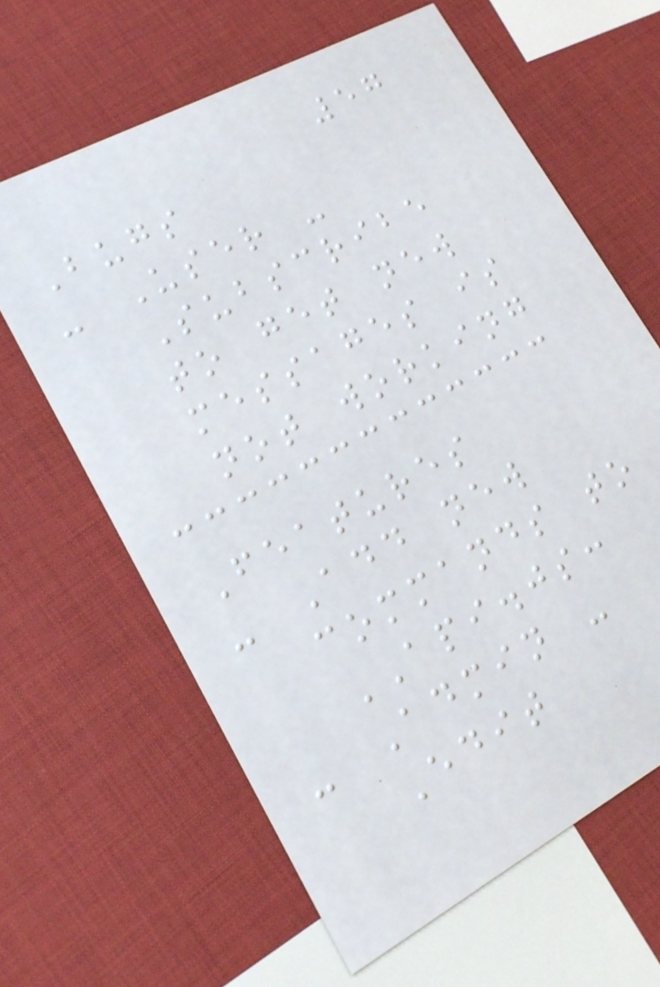57
Bugs
- User -
Subscribe
to get new
messages is
not working
Features
- Add new
commands to
API.js:
- Admin -
Edit
